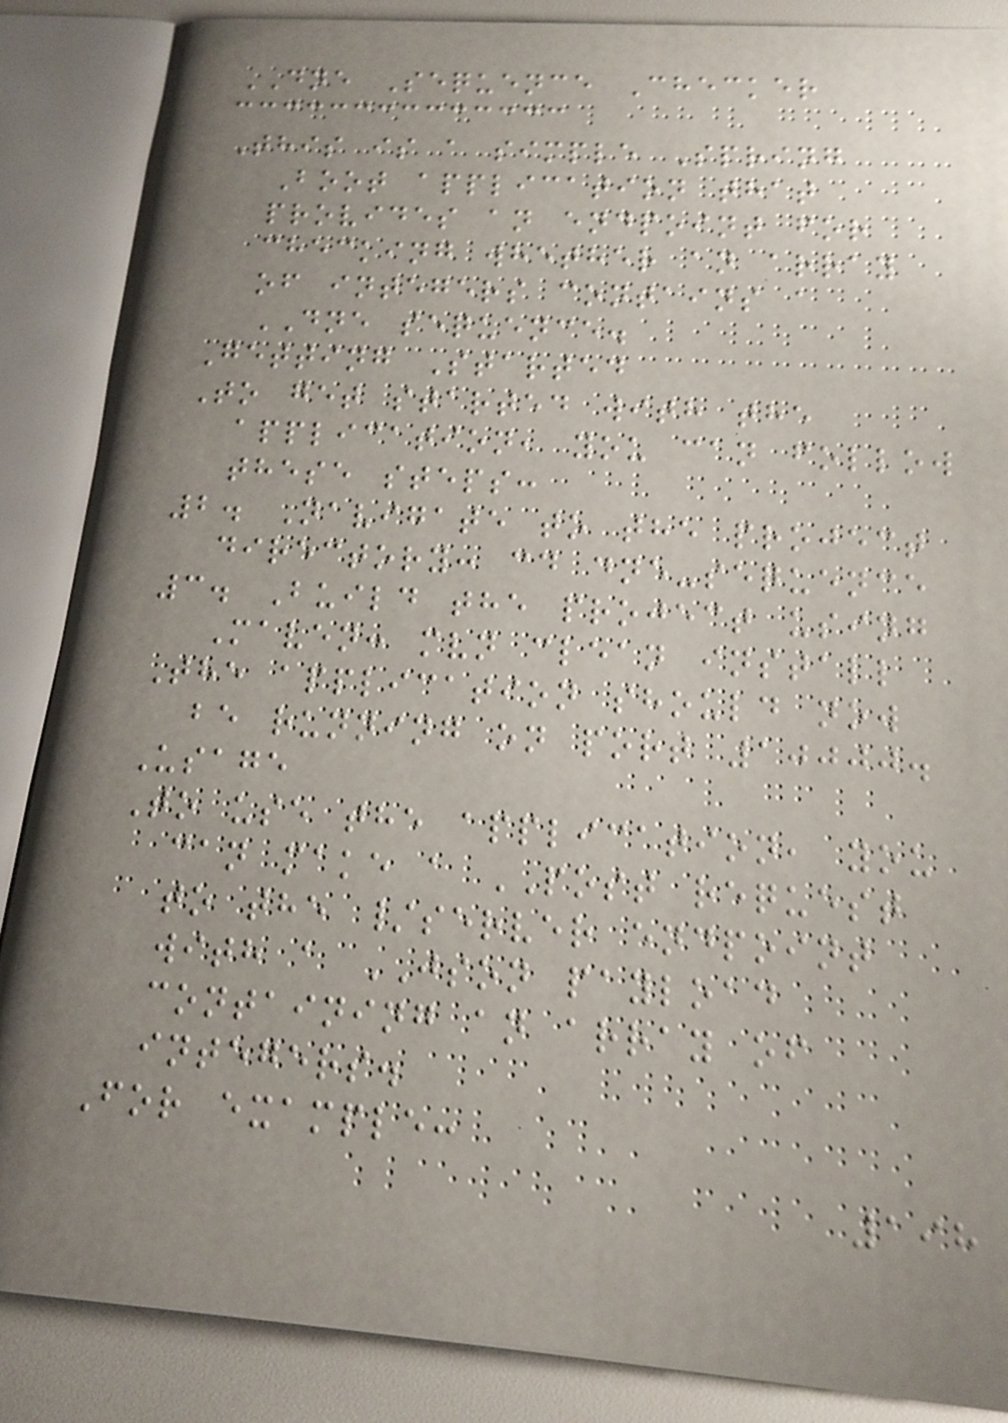DNE Sequence Checker
This is a simple Spring
Boot application that
provides an endpoint for
checking whether an array
of integers contains a
DNE sequence.
Getting Started
To get started with the
application, you can follow
these steps:
2. Navigate to the project
directory: cd dne-sequence
3. Build the project using
Maven: mvn clean install
The application should now
be running on port 10000.
Usage
To use the application, you
can make a POST request
to the /server endpoint
with a JSON payload
containing an array of
integers.
For example:
198
